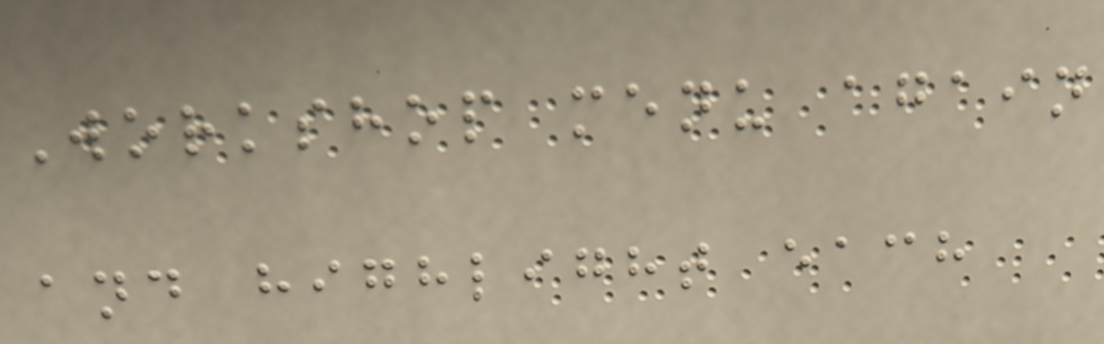Workshop menu again
and highlight each
